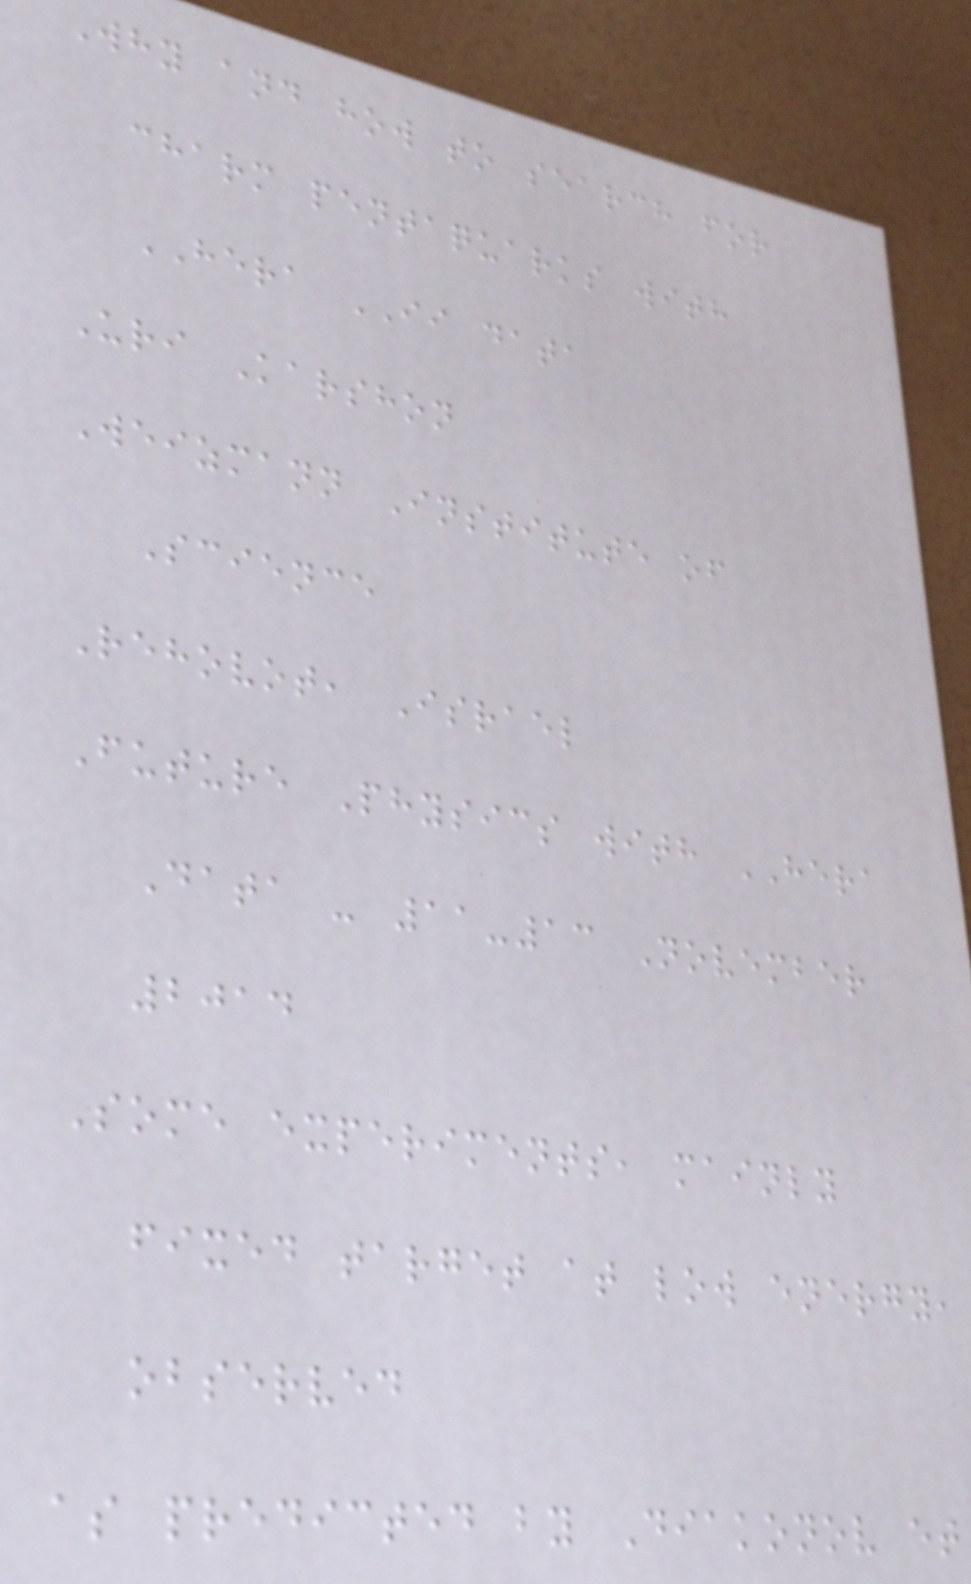Why and how to search for
charm pentaquarks with
HERA II data
Uri Karshon
Weizmann Institute of
Science
Rehovot, Israel
Future Physics with HERA
Data - 11-13 November
2014
Some experiments, mainly
fixed target at low energy,
observed
as predicted by Diakonov et
